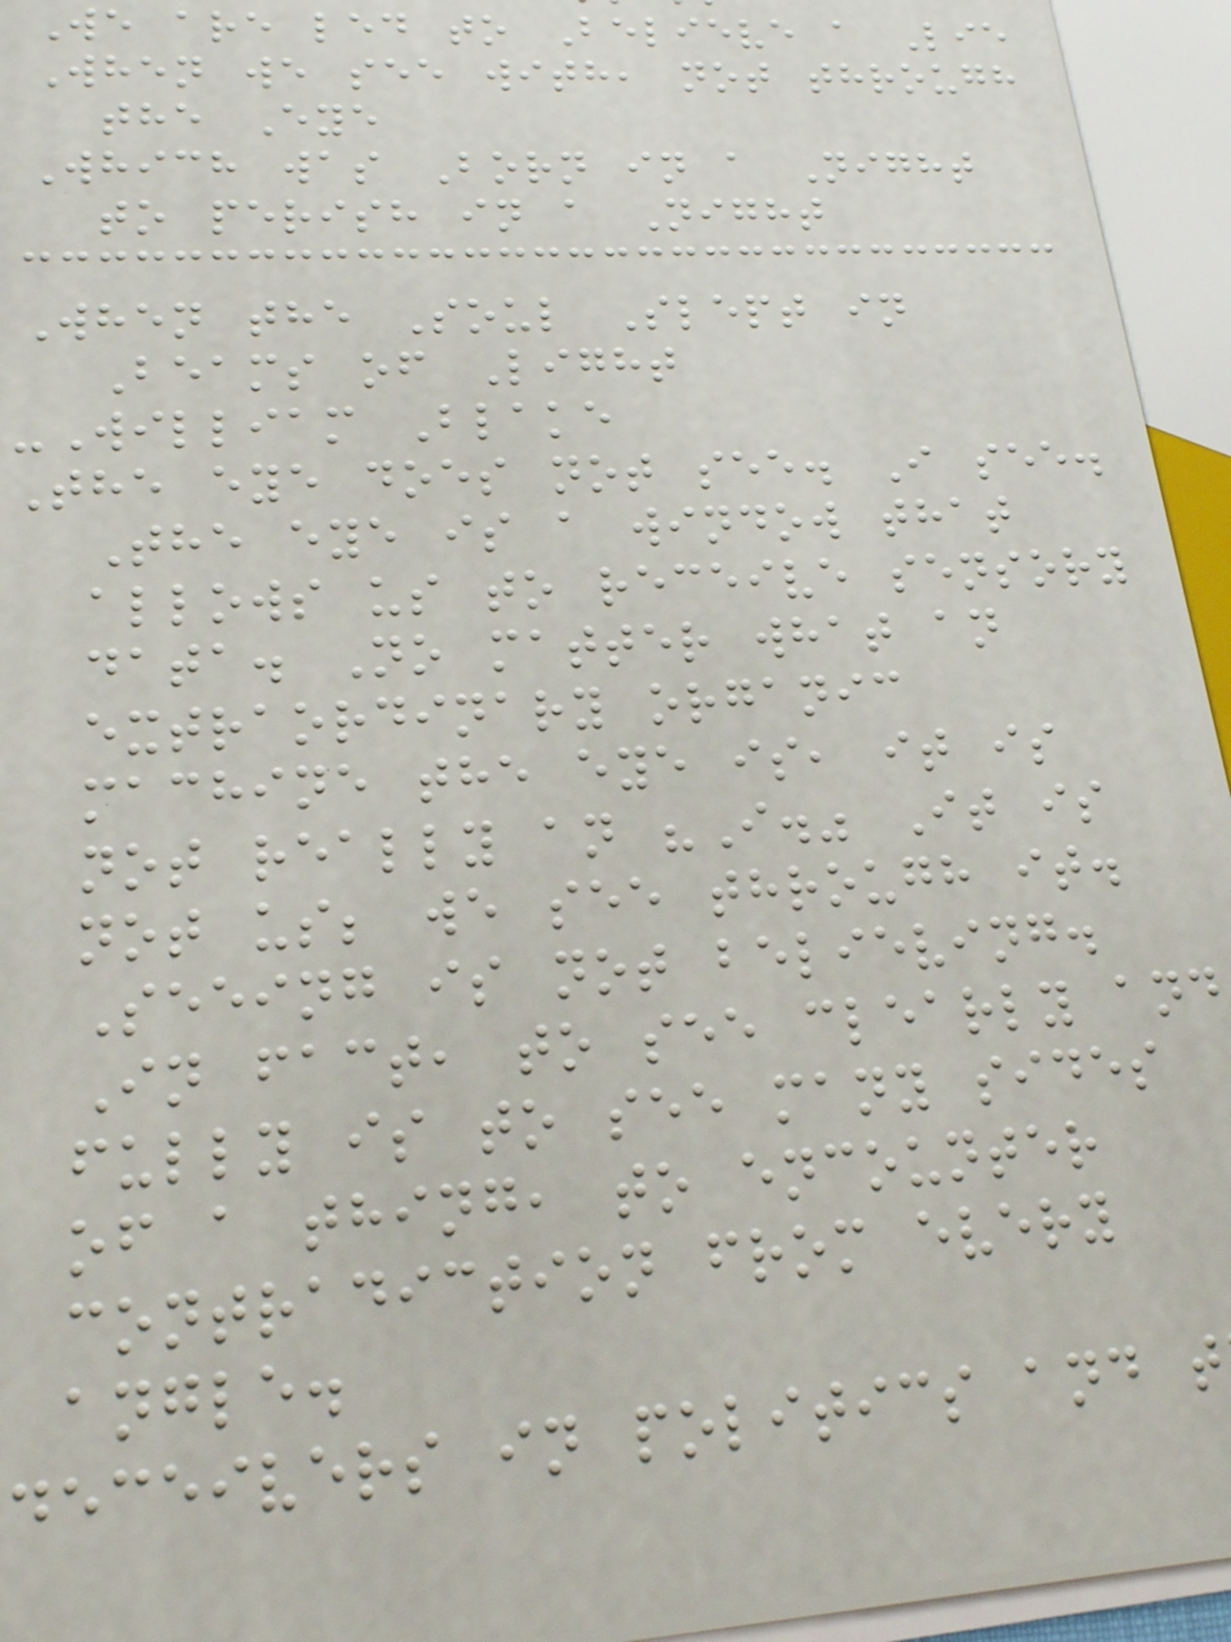We are led to Believe a Lie
When we see with, not through
the Eye
Which was Born in a Night
to perish in a Night
When the Soul Slept in
Beams of Light
-William Blake
The eye does not see. I see.
The eye is a window that
allows us to receive sensory
data. No matter what an
extraordinary organic
machine the eye is, it is
not really an "I." It is
not us; we see through it.
Seeing is not believing.
In fact, to see clearly and
fully is to see many sides
of a thing, to encounter
contradiction from every
angle.
deceivers in politics and t
